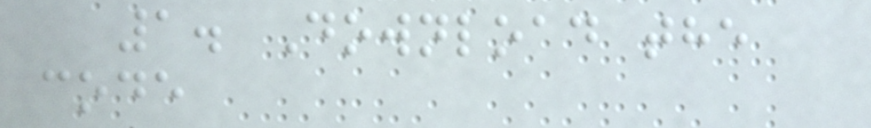1. Download the
code
